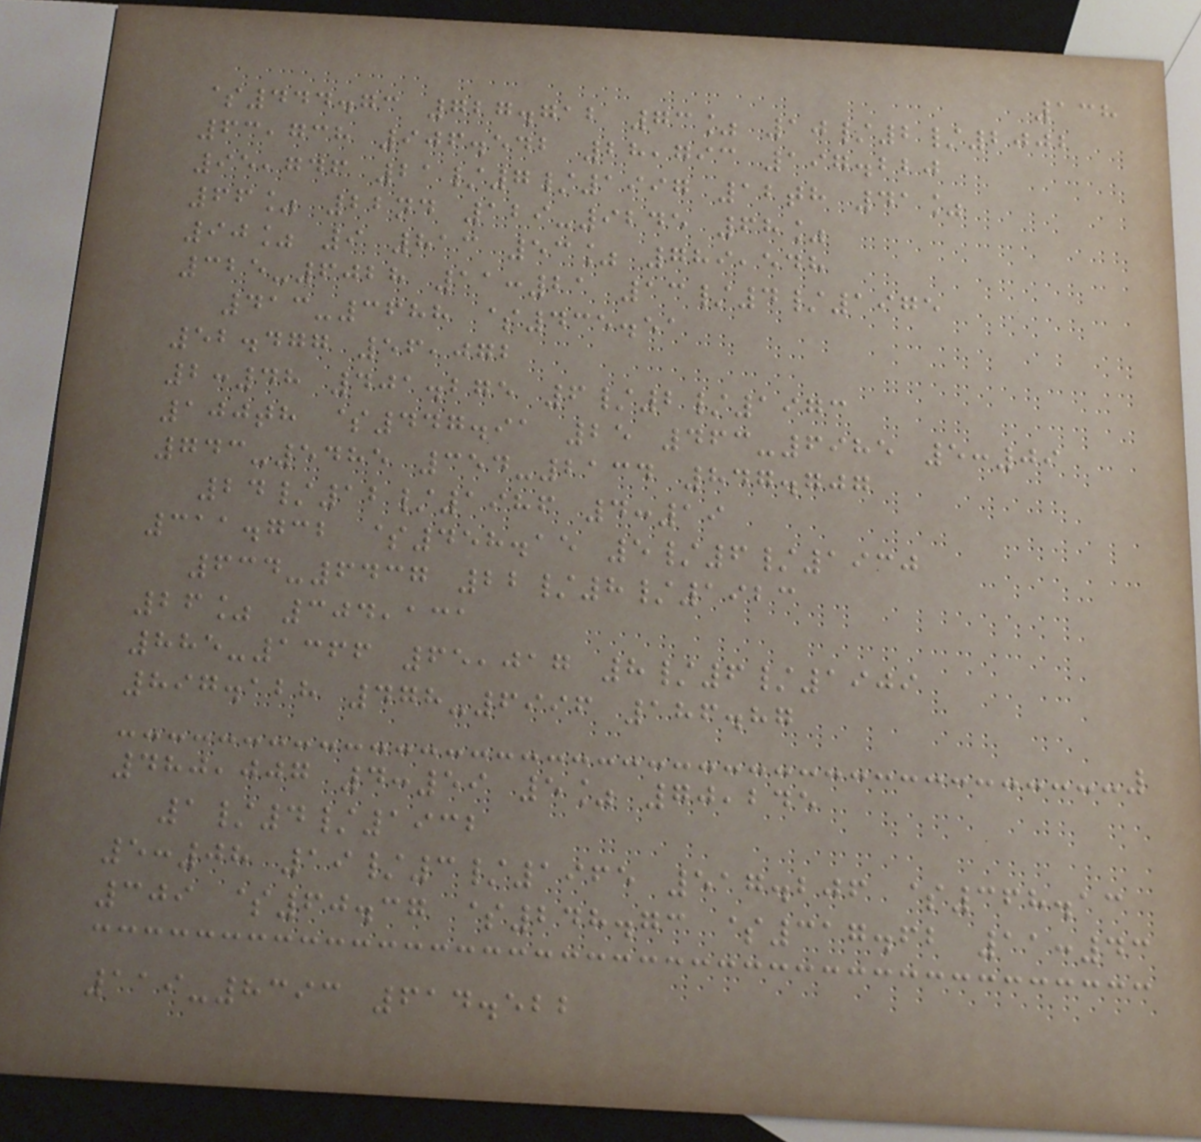138
$444.73 727.712 73% 10/2/2002
63,738 906.542 28,793 197.220
95,746 21/7/1997 12th 41%
66% 22nd 129-9245 68%
90% 9 813 53% 789,548
325-6028 11:21 13/4/1975
413-3688 $435.51
52.477 56,072
2:48 401.275 6/2/1973
100th $447.91 25 463-6985 5:09
743-5485 354-2134 847.707
24/12/1986 4:19
311.732 $458.15 5/6/1930
634-6437 22/8/1923
26% 304,131
885-1366 65,017 8/6/1909
897.128 478-6996 186.87
480,007 4:59 5% 70,245
1/4/1932
5:08 19/3/1965 517.206 $368.13
309 $60.37 $248.73 $317.62 11:43
119-8393 614.522
